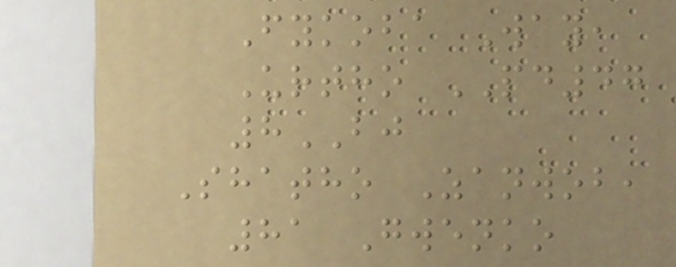Fykoba Way,
Urtho PD47
8BJ
Shatho Zanwob,
81 Gwenko
